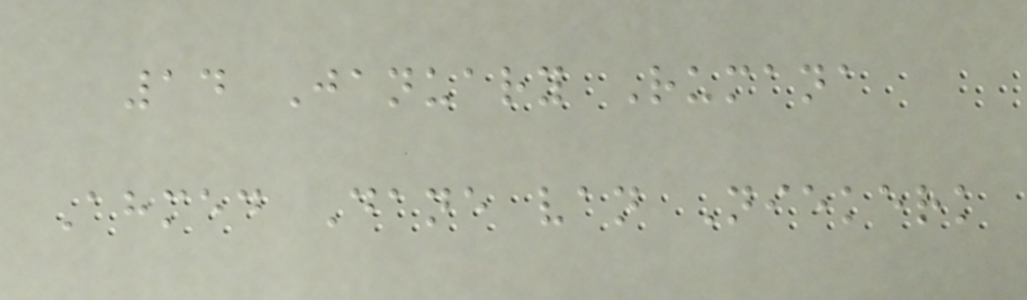14 January Rumana
Ahmed Dane van Niekerk
